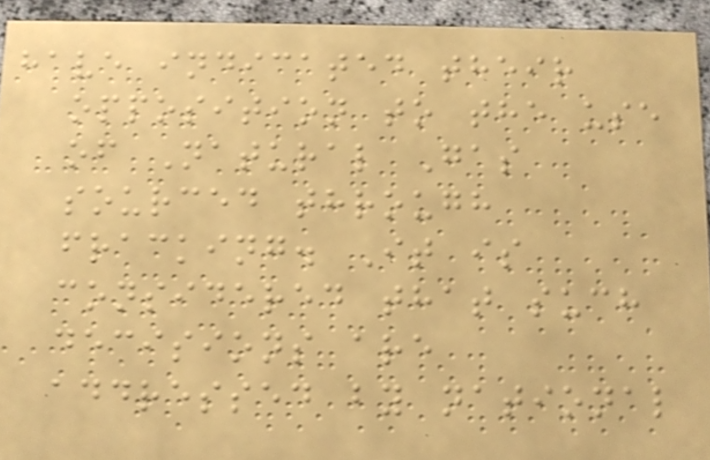have indicated their
opposition to the use
of Natural Gas
sourced through
fracking. It is
considered that such
decisions are
addressed by national
